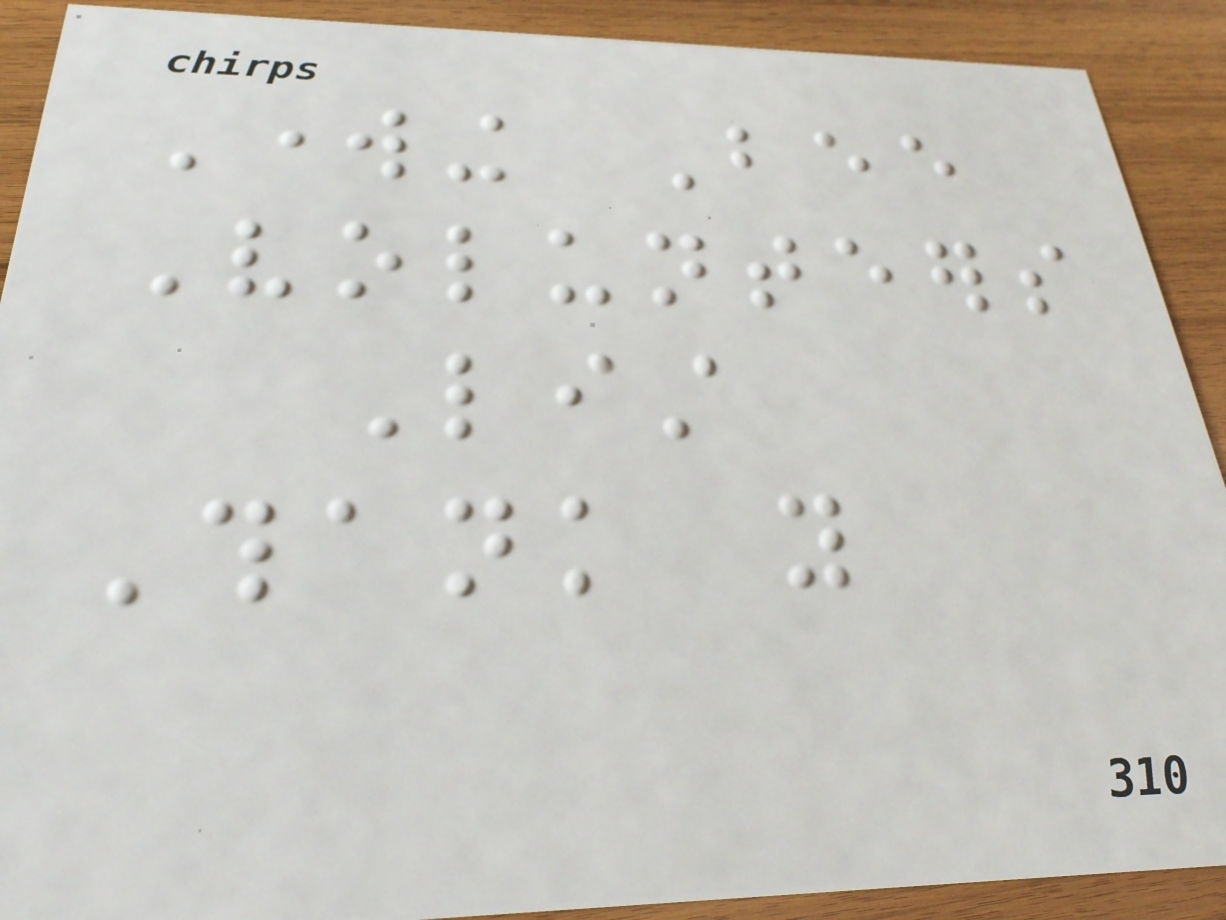Working Bee
Volunteers
List
Thank you
